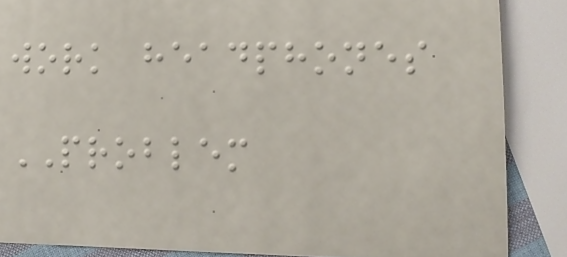work headphones
PROBLEM
